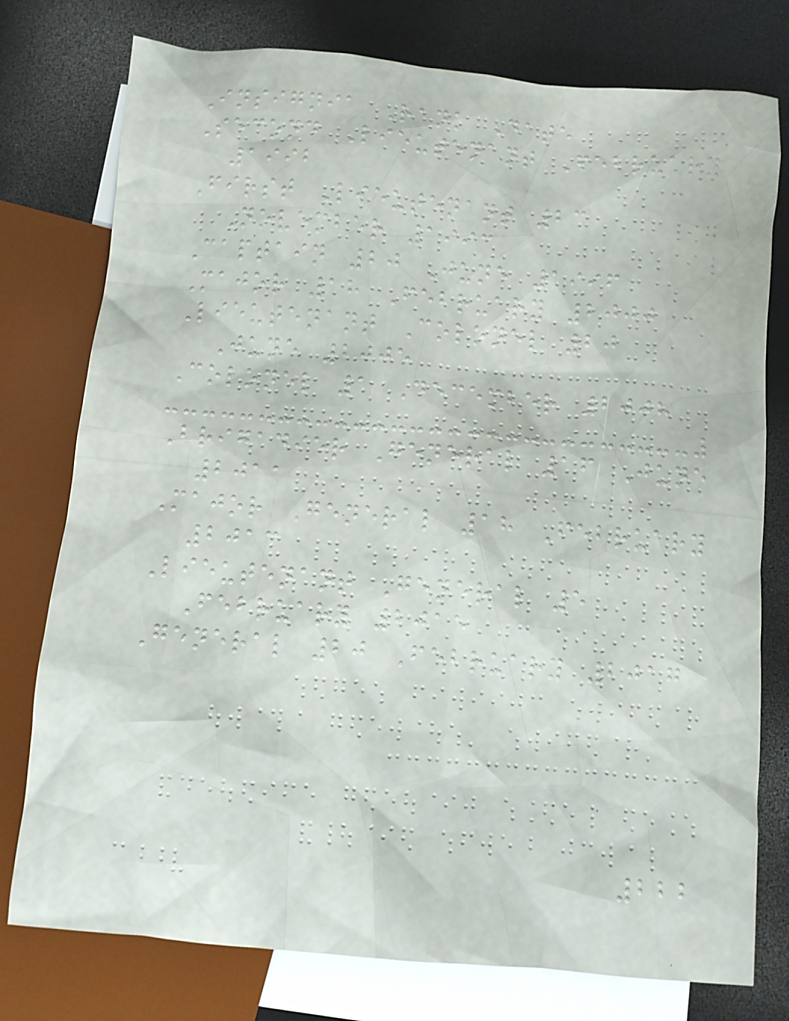Insignia Rank Date
Second Lieutenant February
1992
First Lieutenant 23
November 1993
Captain 20 June 1996
Major 18 February 2000
Lieutenant Colonel 20
June 2005
Colonel 1 December 2008
Brigadier General 16 June
2011
Major General 18 February
2013
Lieutenant General 5
February 2015
General 20 February 2017
222
